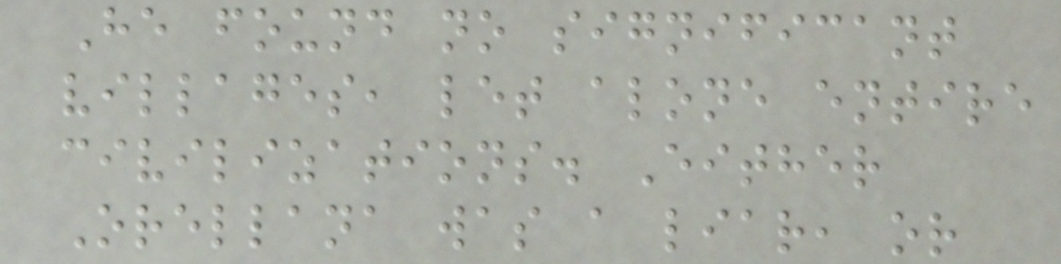He found no significant
villages, let alone entire
civilizations. Either
Orellana was a liar, or
